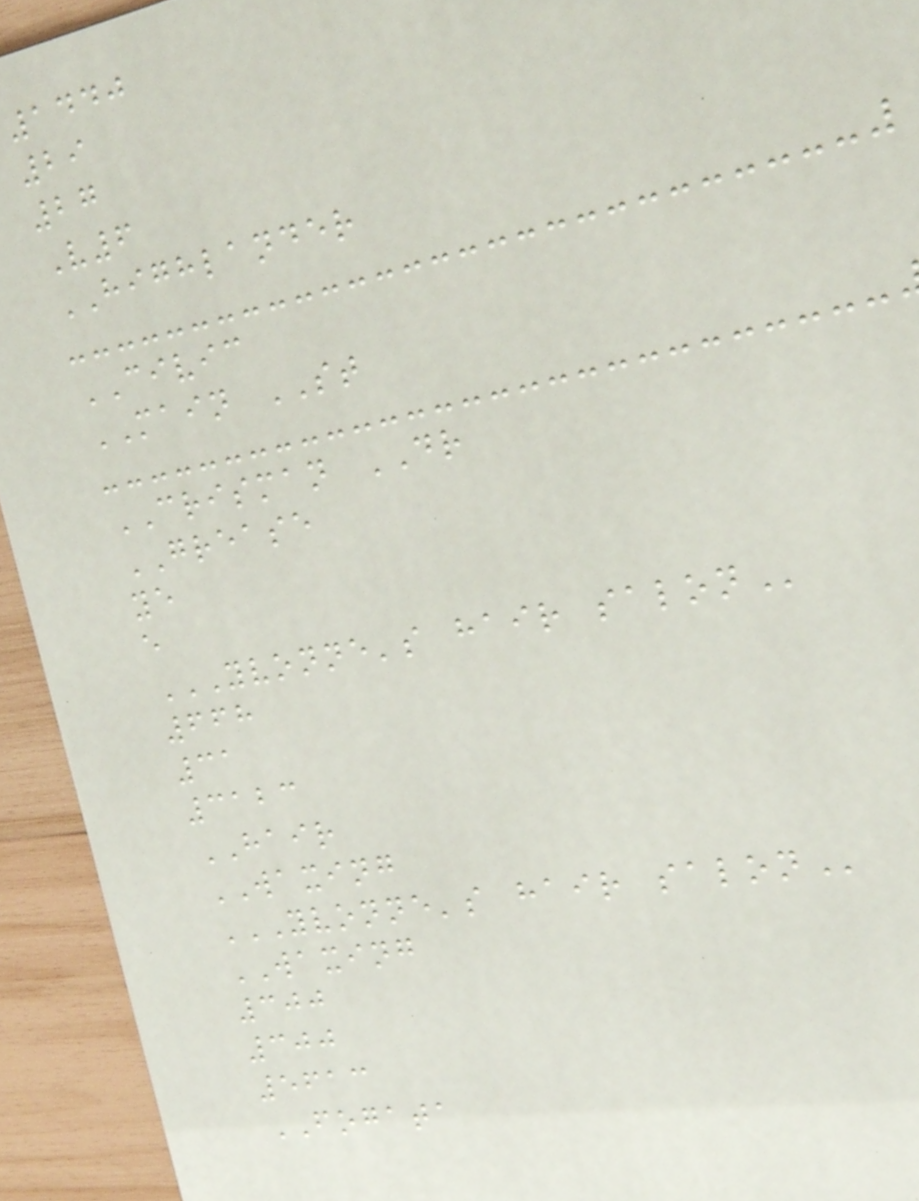1440
29
27
V6
HIGHLANDER
CIVIC
MAIN ST
CRISMAN DR
GREASE
ye
e
YVONNE'S HAIR SALON
668
31
3123
HAIR
WAXING
YVONNE'S HAIR SALON
WAXING
300
300
5613
FOGATA
